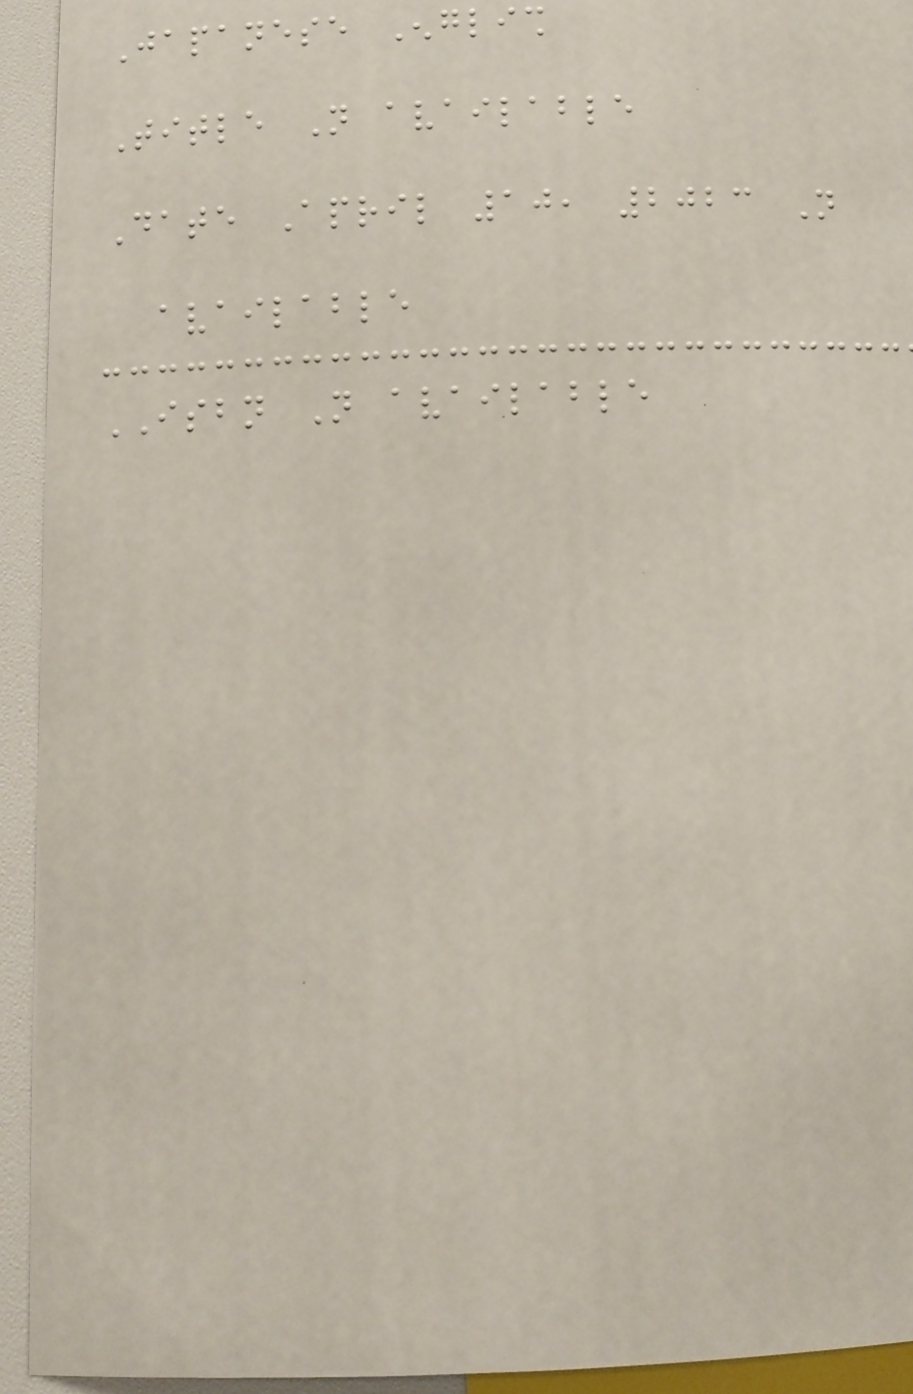Japanese English
Title Not available
Date April 10, 2023 Not
available
ISBN Not available
